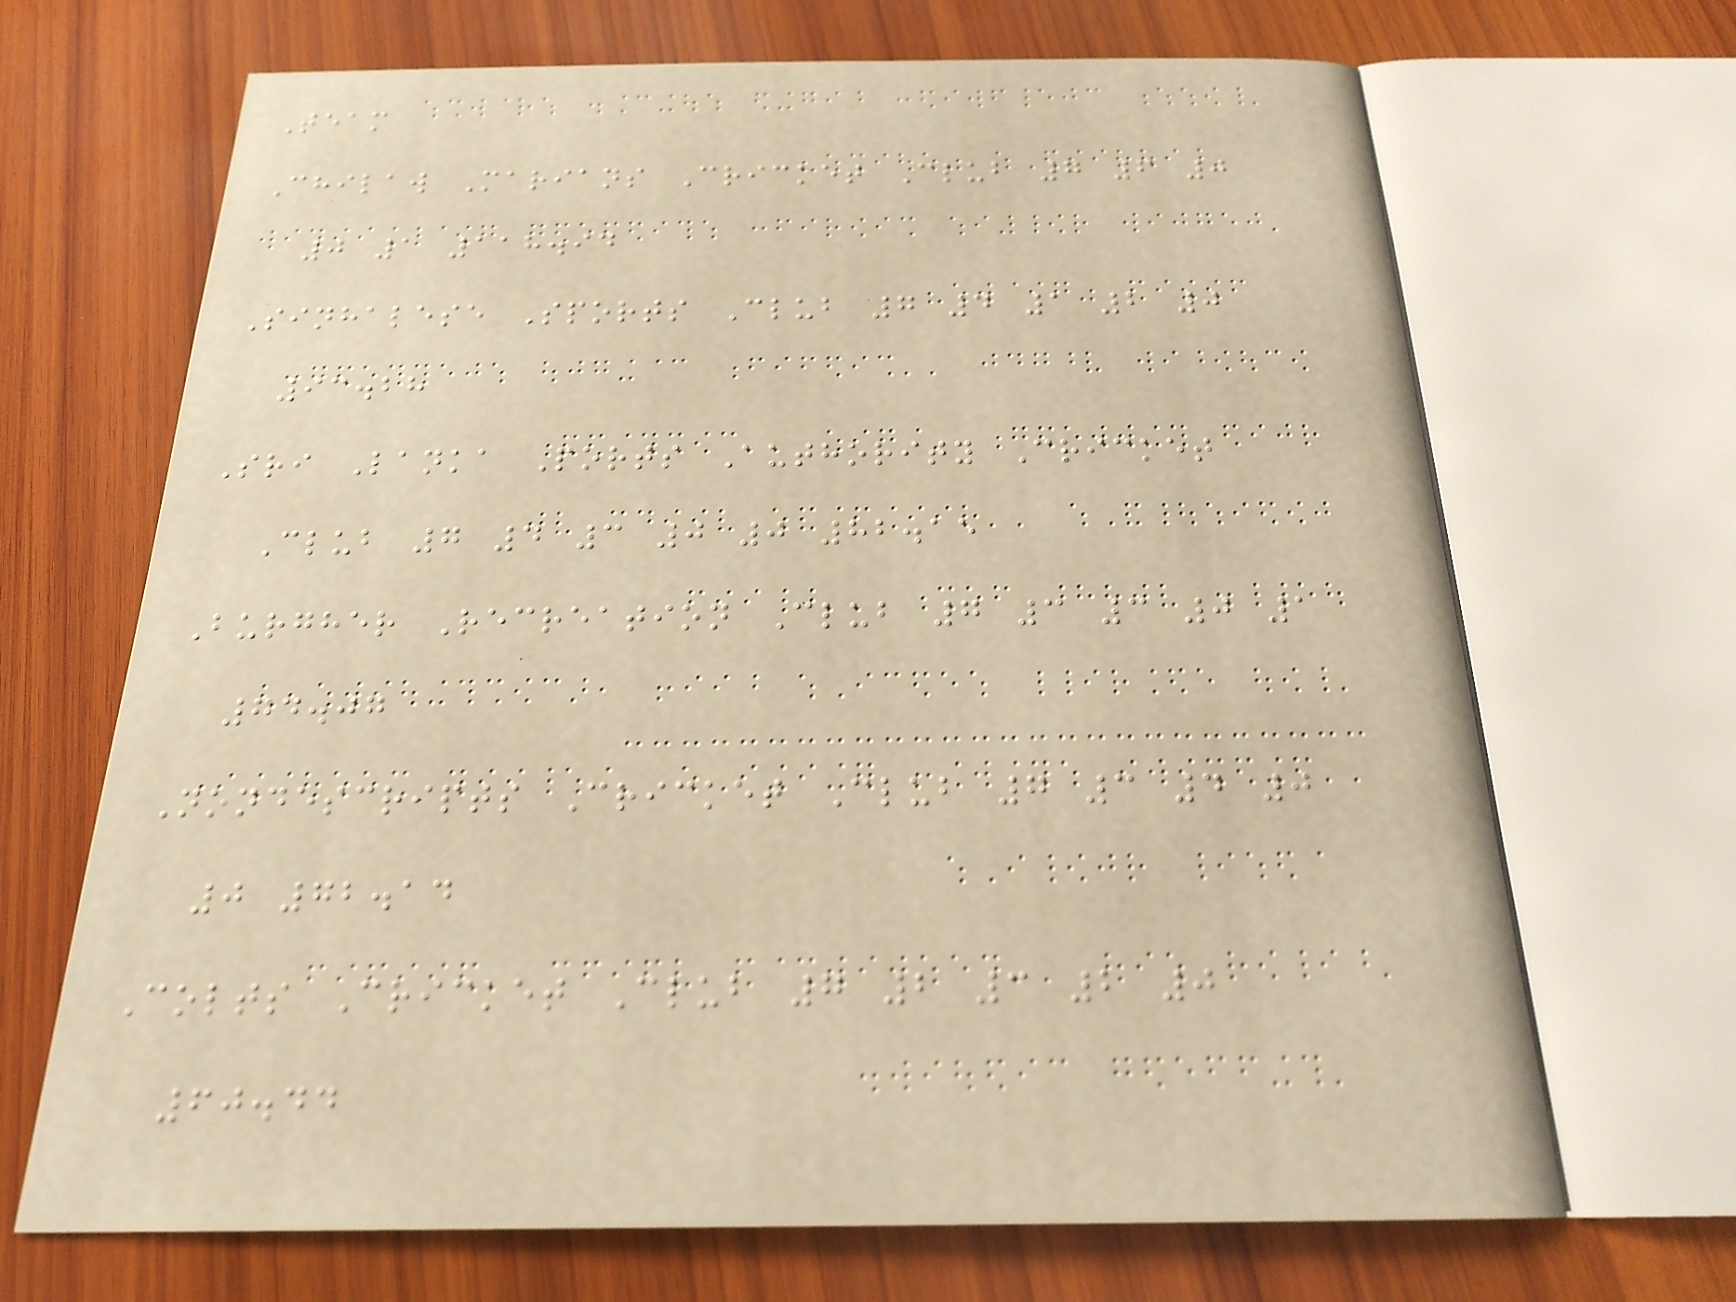Team
Chilaw Marians Cricket Club 7 6 0
0 1 118.94
Sinhalese Sports Club 7 4 1 2 0
93.28
Sri Lanka Ports Authority Cricket
Club 7 4 3 0 0 82.15
Burgher Recreation Club 7 3 3 0 1
74.07
Nondescripts Cricket Club 7 3 4 0
0 72.14
Colts Cricket Club 7 2 3 2 0
60.44
